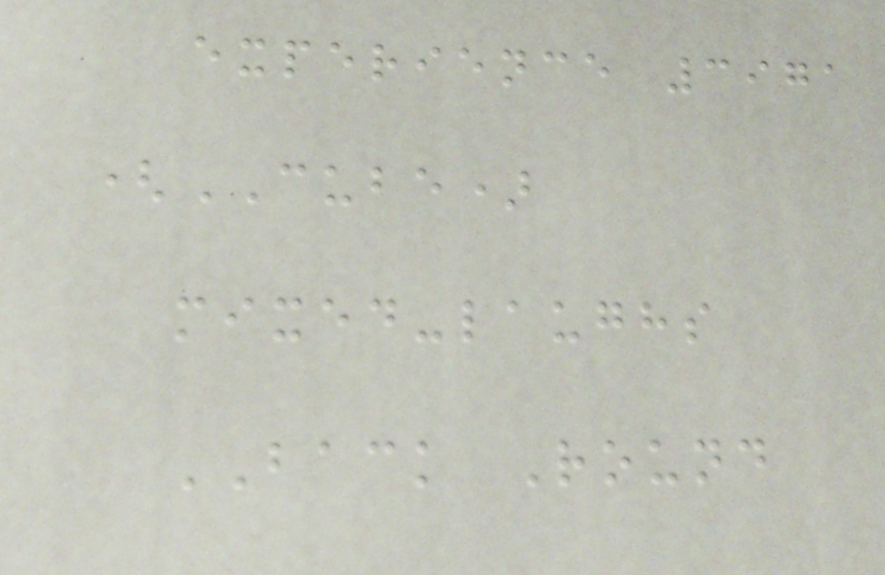experience 3971
(CUBE)
mixed-laughs
BACK Round
